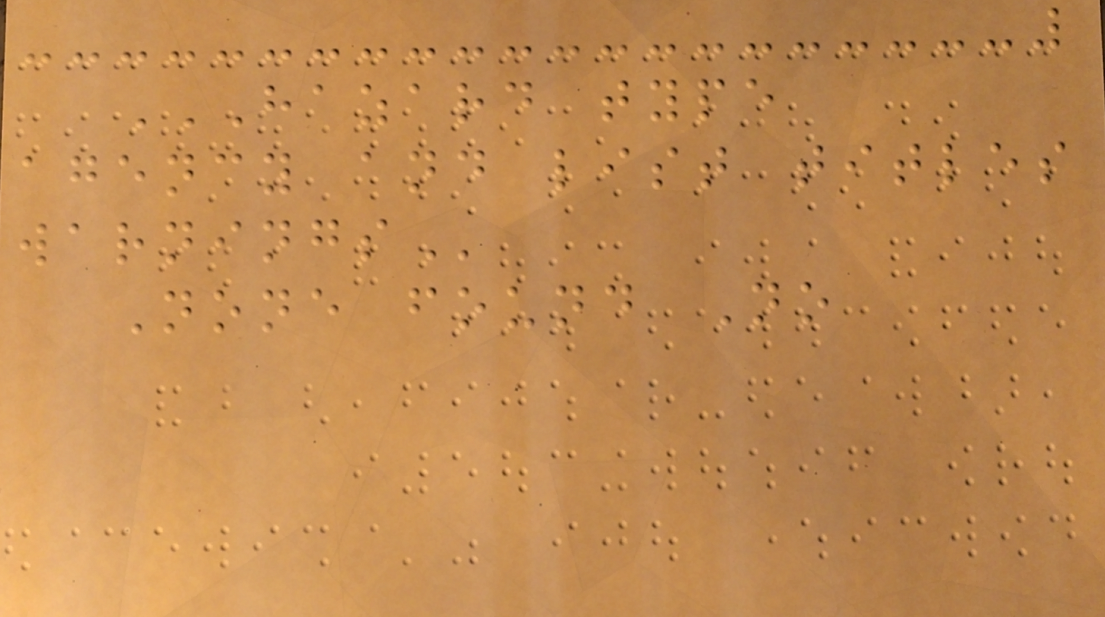HAZARD TYPE
AGENCY AND LIST TITLES
WARNINGS
None found No
